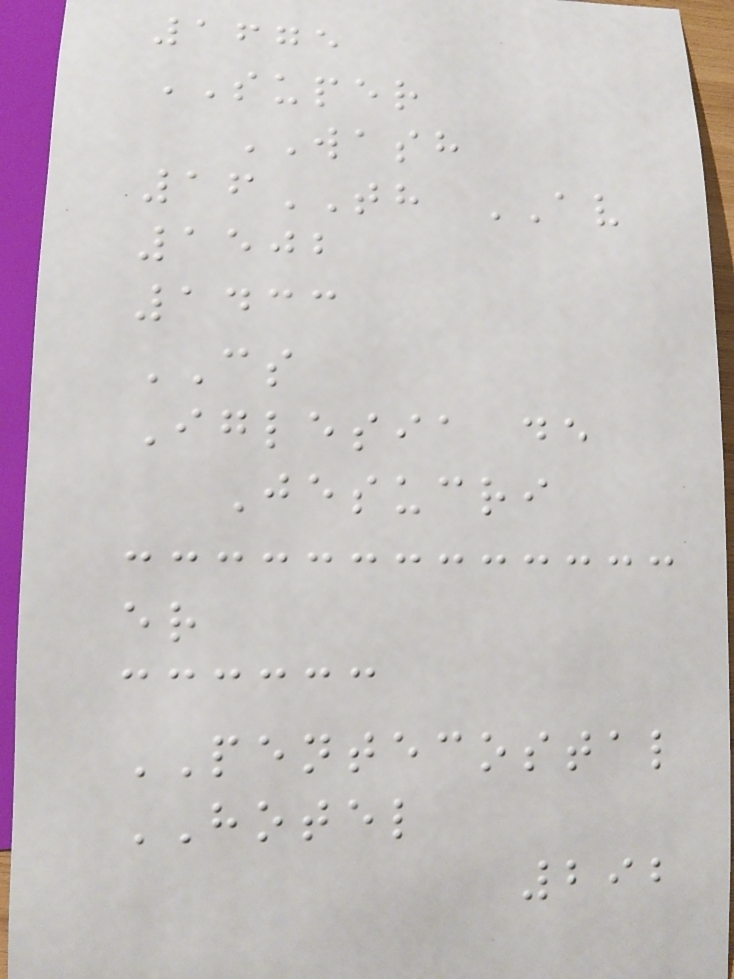1675
SUPER
WASH
16TH AV
1502
1433
CS
Iglesia de
Jesucri
er
PENTECOSTAL
HOTEL
292
